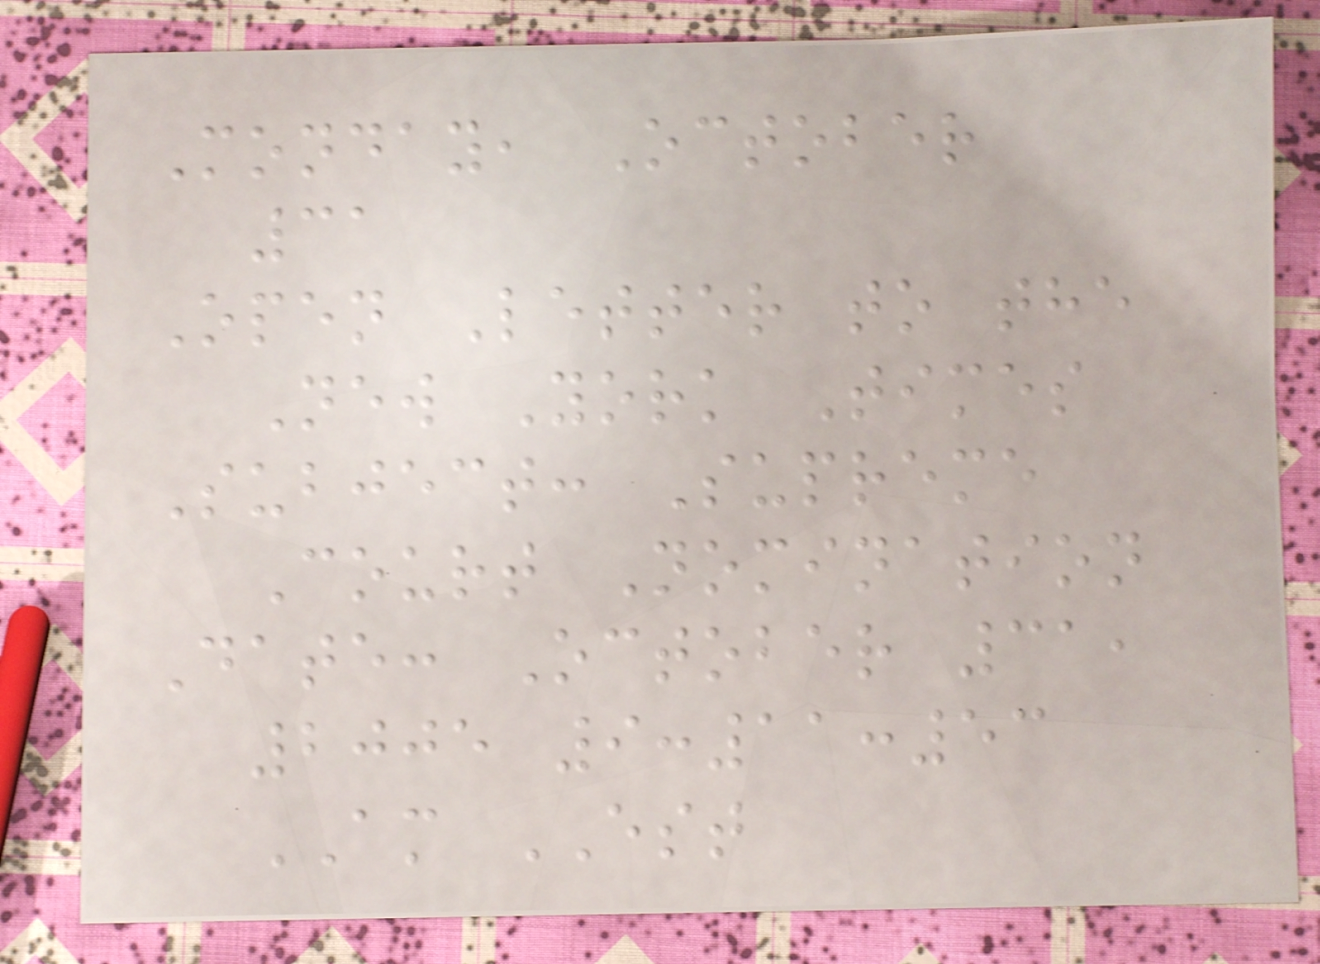Monday, October
31
Open Letter to the
New York Times
Subject: Supreme
Court Nomination
Date: October 31,
2005 9:11:53
AM EST
